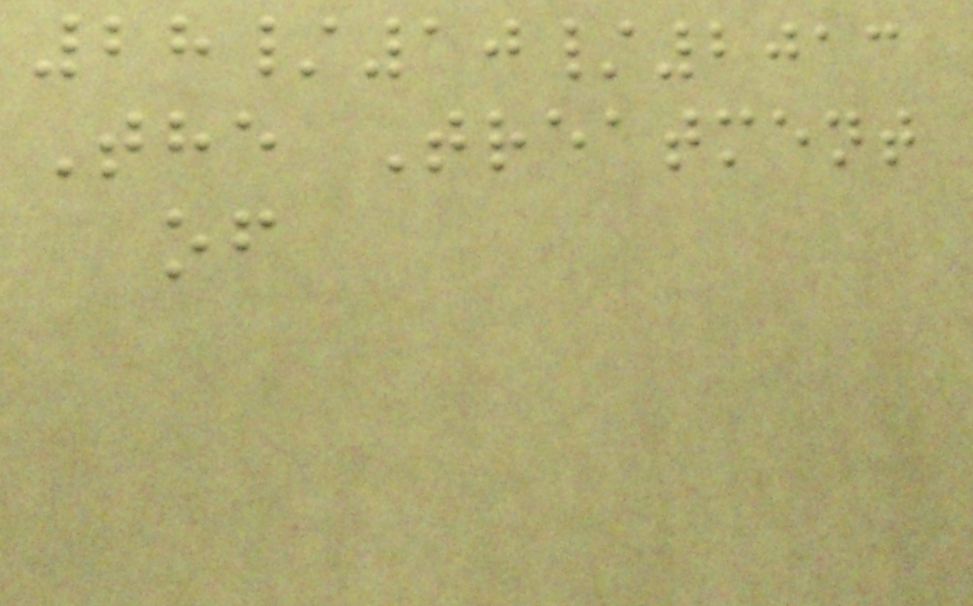28/10/2013
The Treatment
of
